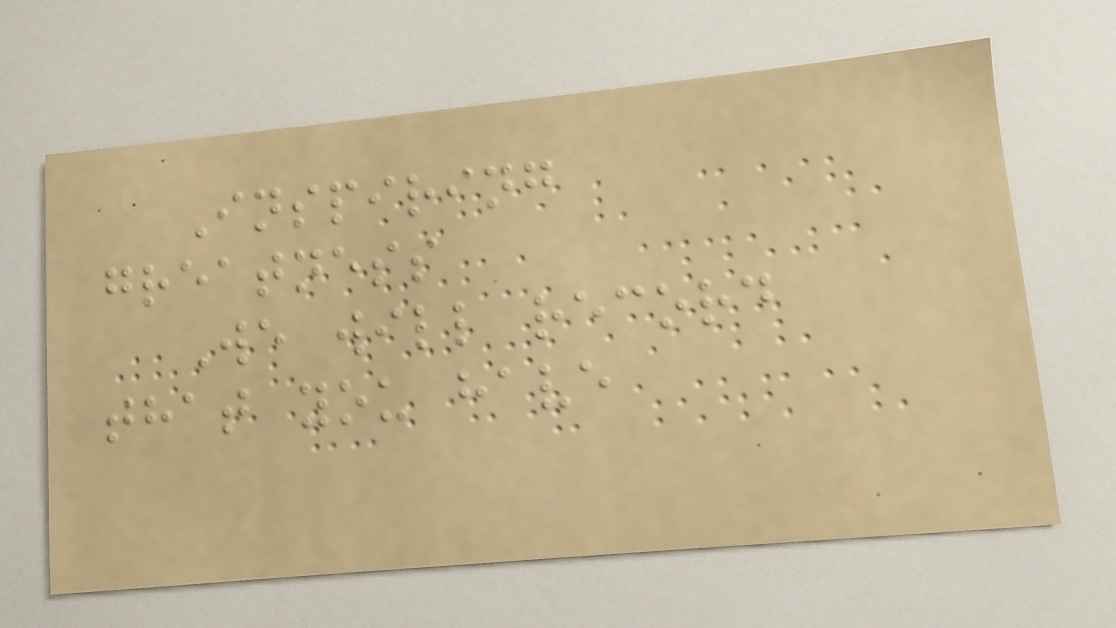Inspiring
greatness
We will record
that you have
